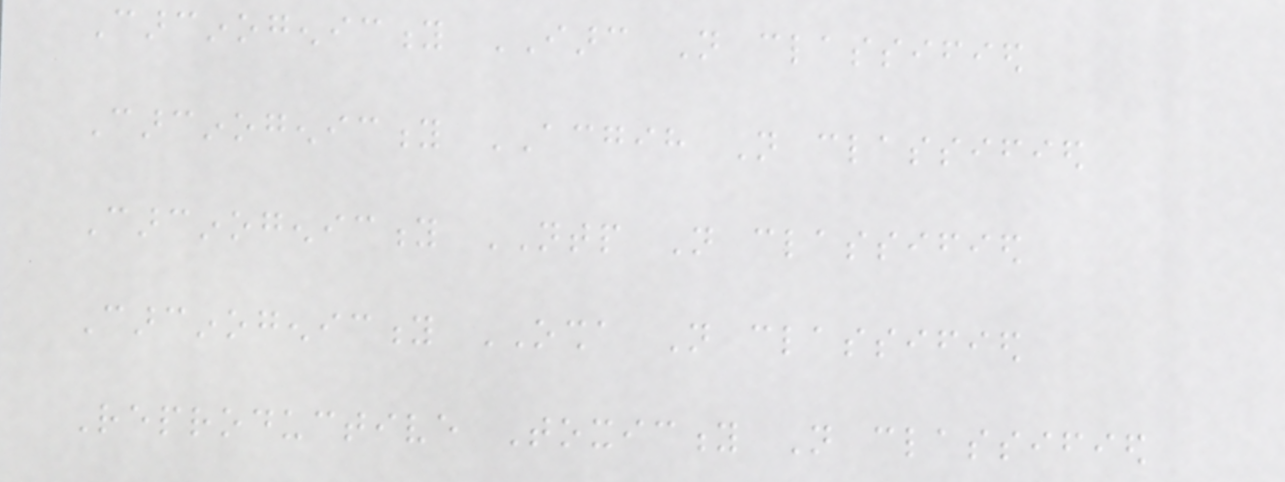Carcinogenicity IARC Not classified
Carcinogenicity ACGIH Not classified
Carcinogenicity NTP Not classified
Carcinogenicity OSHA Not classified
Reproductive Toxicity Not classified
